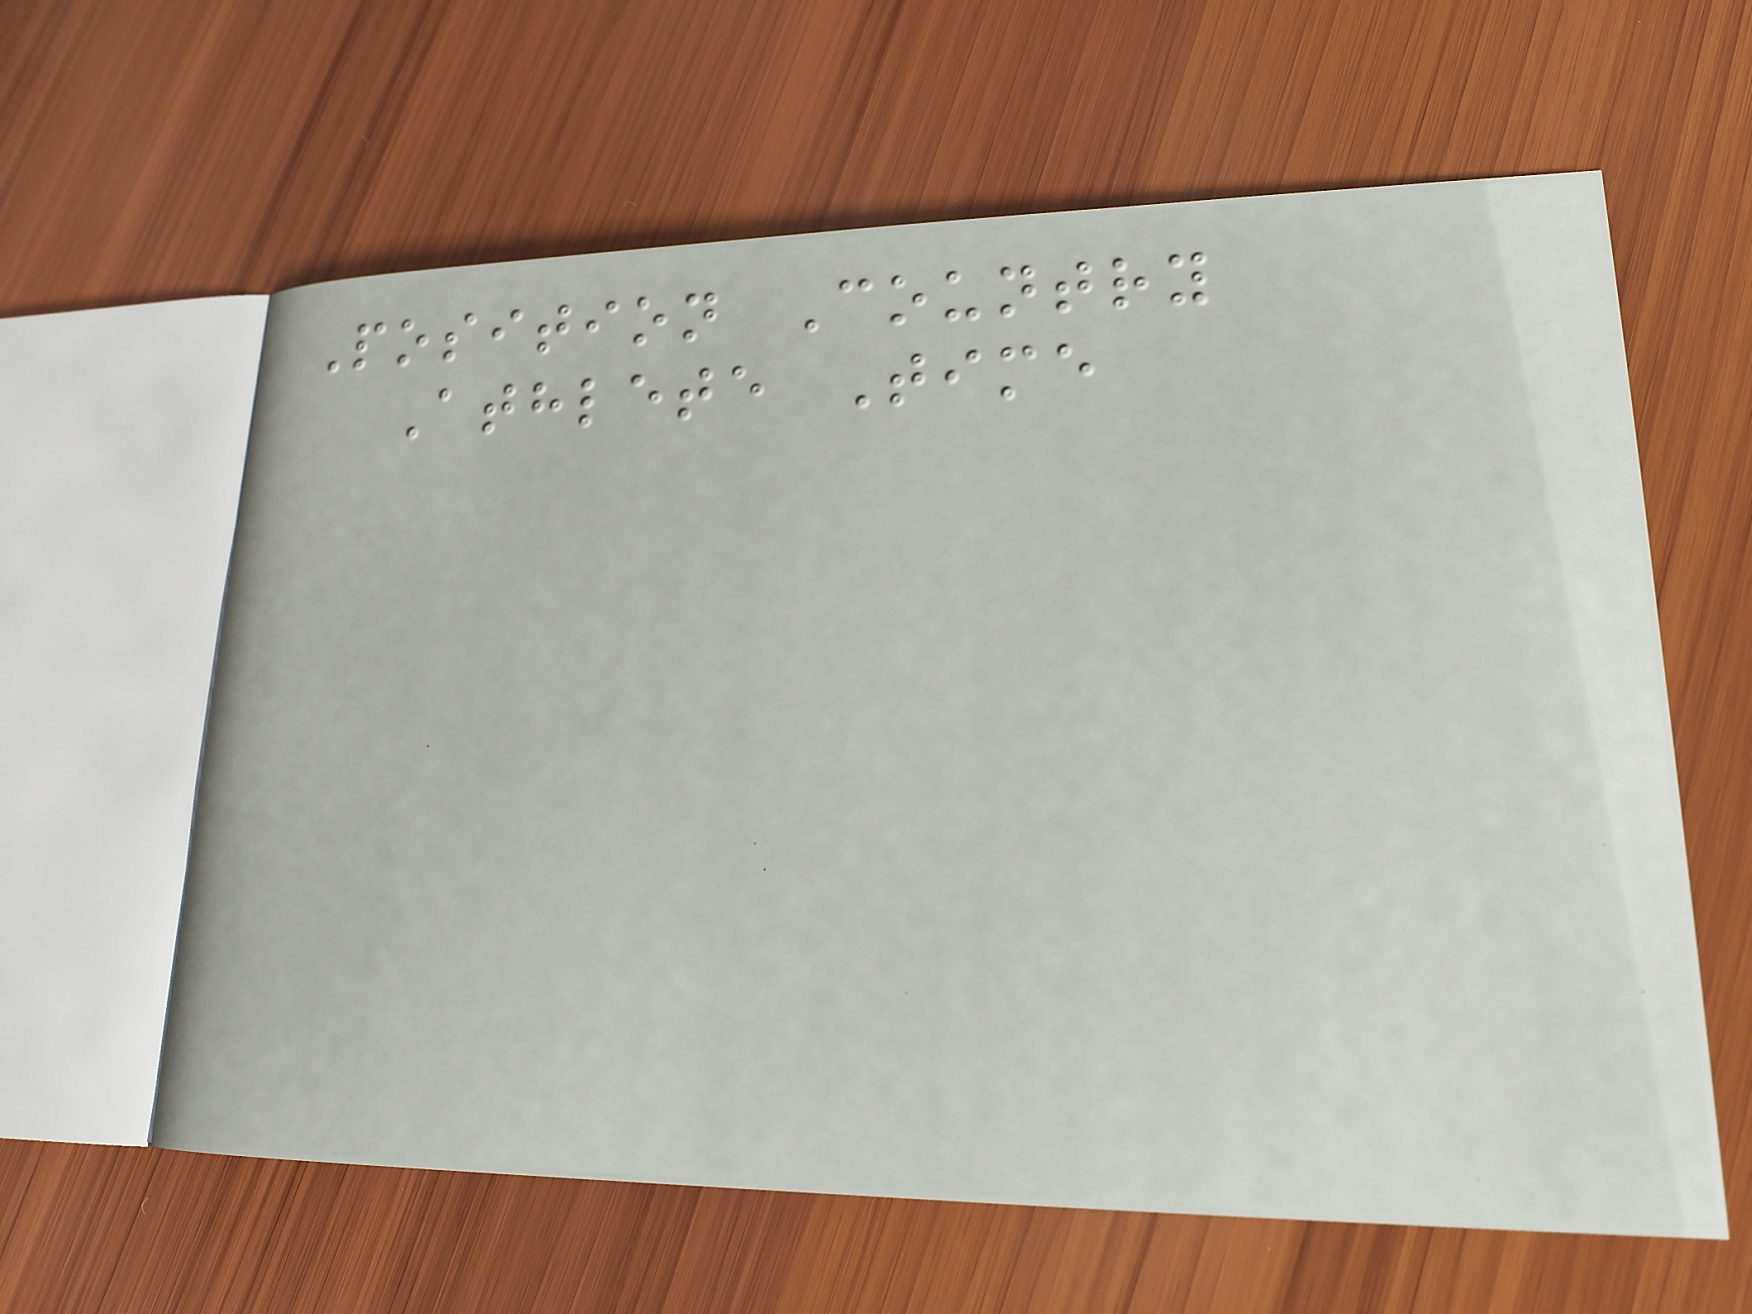Position Country
Athlete Time
